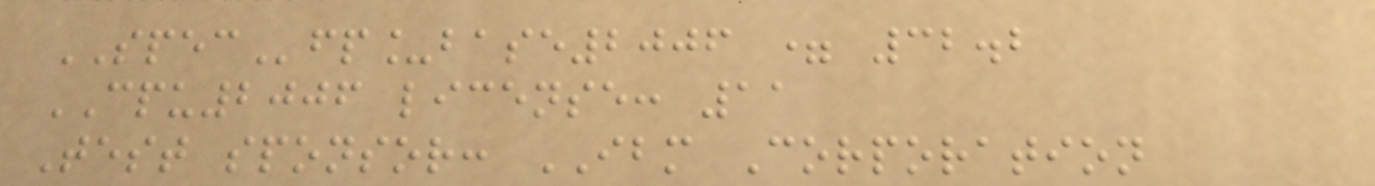SPECfp_base2006 = 32.2
CPU2006 license: 11
Test sponsor: IBM Corporation
